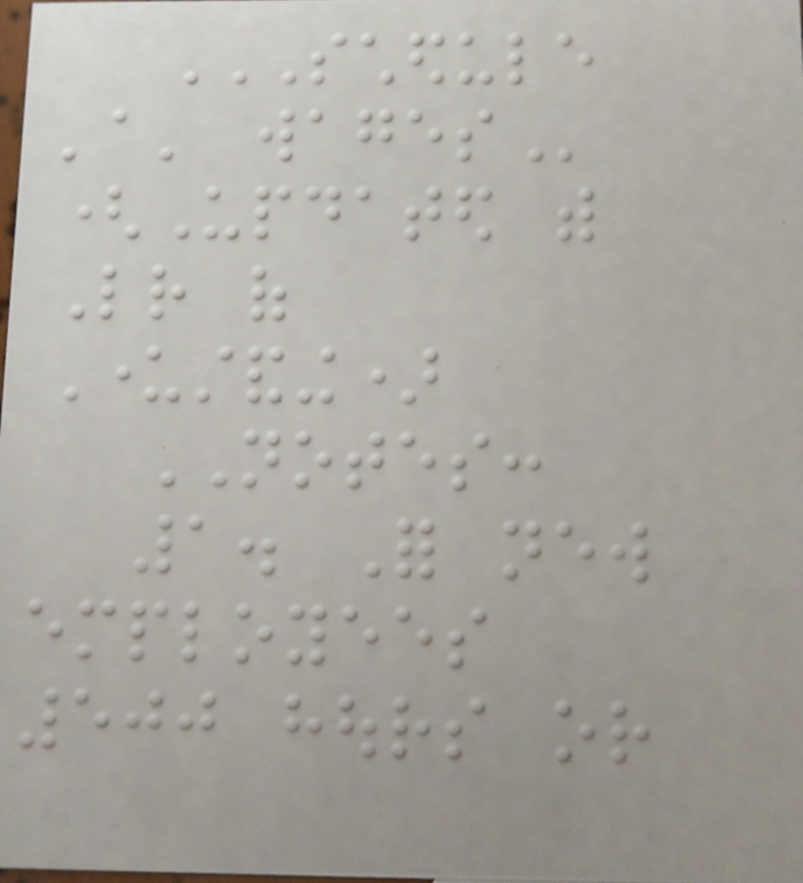SCHEDULE
'A' WAGES
(Updated with
Letter of
Understanding)
NOTES:
1. For new
employees
500 hours or
